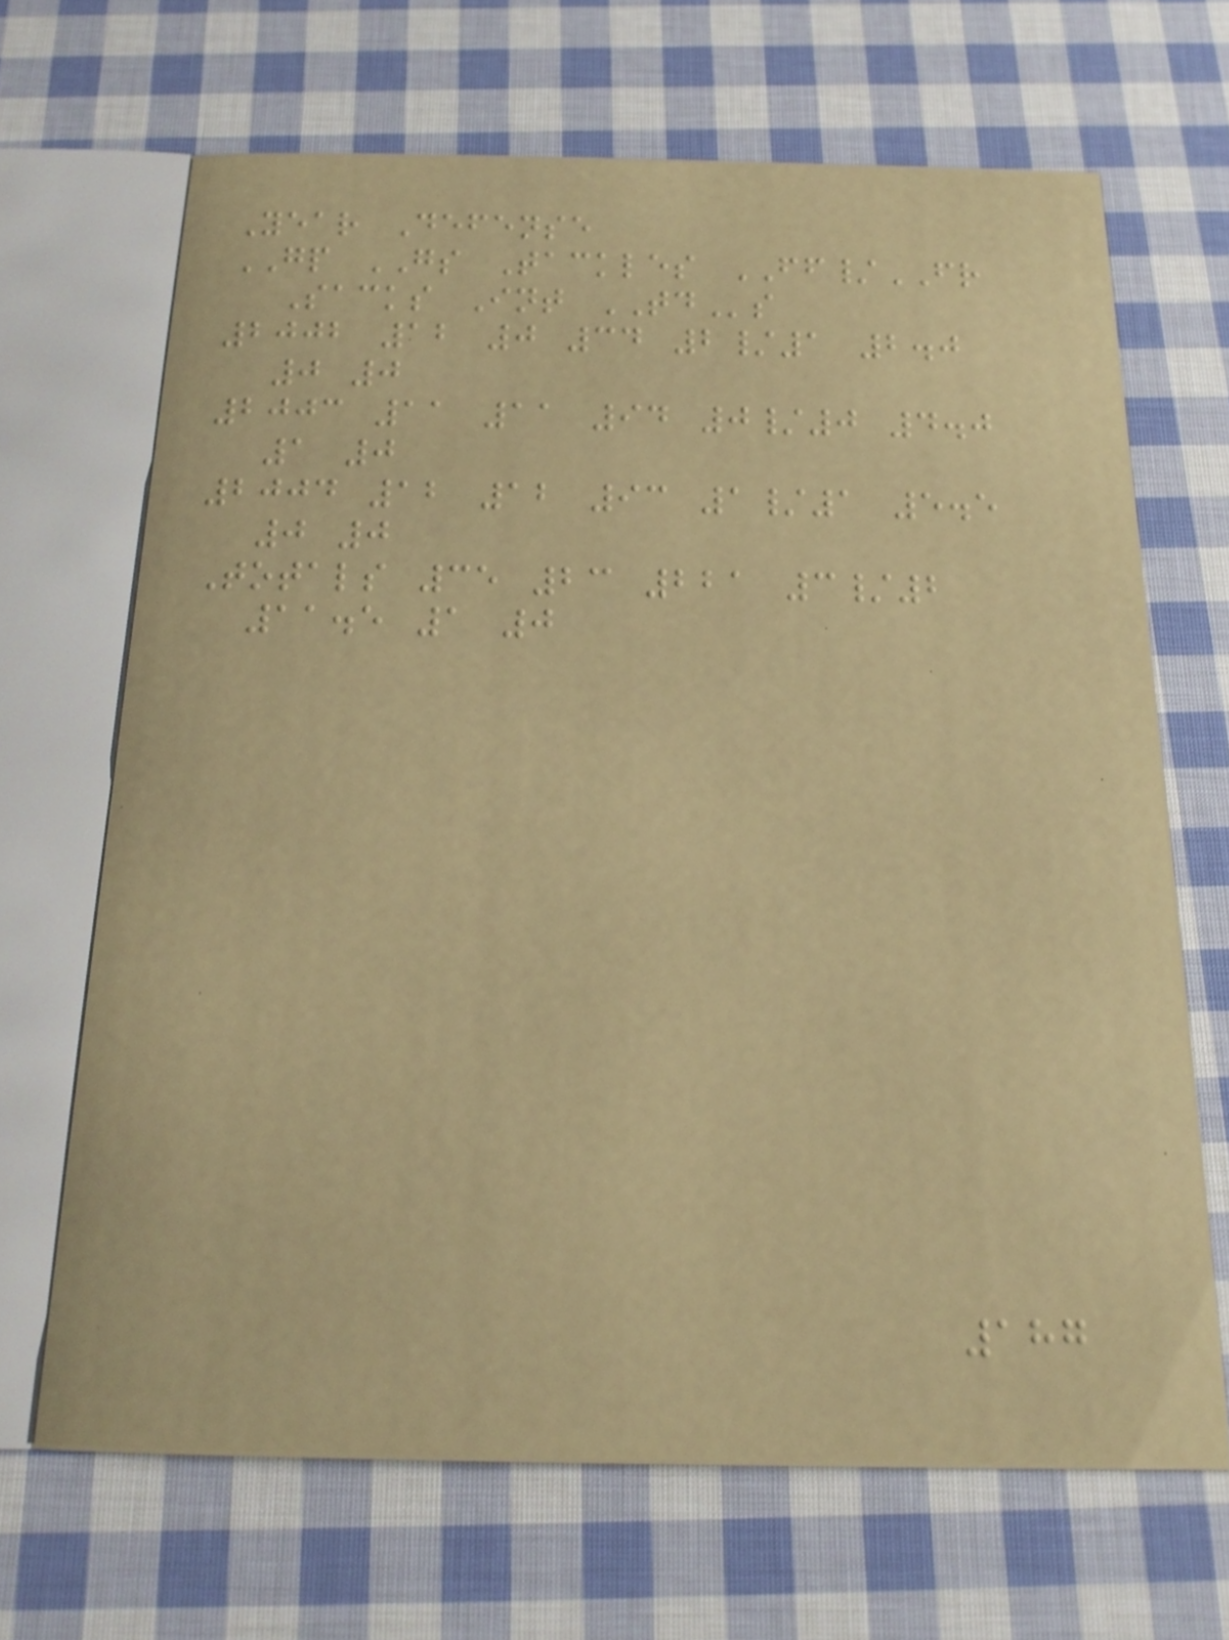Year Defense
GP GS Tackles FF/FR
Sacks Int TDs
2002 12 0 34 2/1 2.0
0 0
2003 11 11 94 0/0 4.0
1 0
2004 12 12 93 1/1 5.5
0 0
Totals 35 23 221 3/2
11.5 1 0
187
